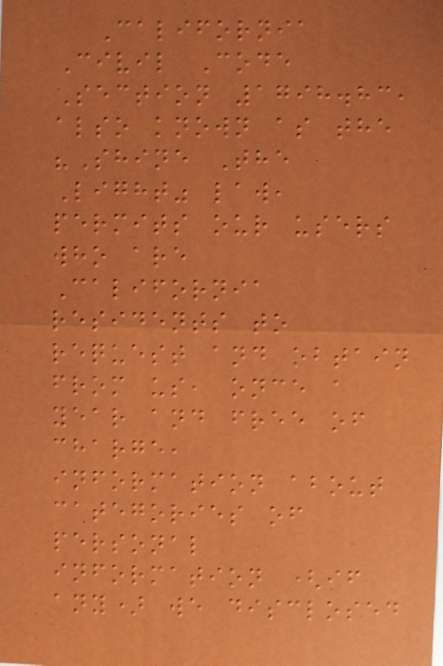California
Civil Code
Section 1798.83,
also known as the
"Shine The
Light" law,
permits our users
who are
California
residents to
request and obtain
from us, once a
year and free of
charge,
information about
categories of
personal
information (if
any) we disclosed
